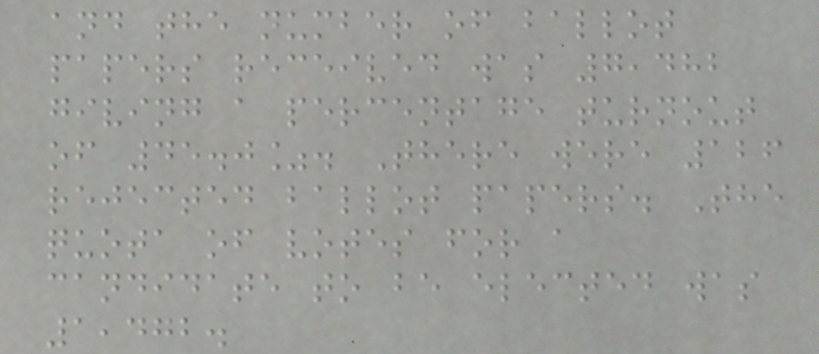and the number of ballot
papers received was 7,482
giving a percentage turnout
of 45.0%. There were 126
rejected ballot papers. The
quota of votes for a
candidate to be elected was
1,472.
